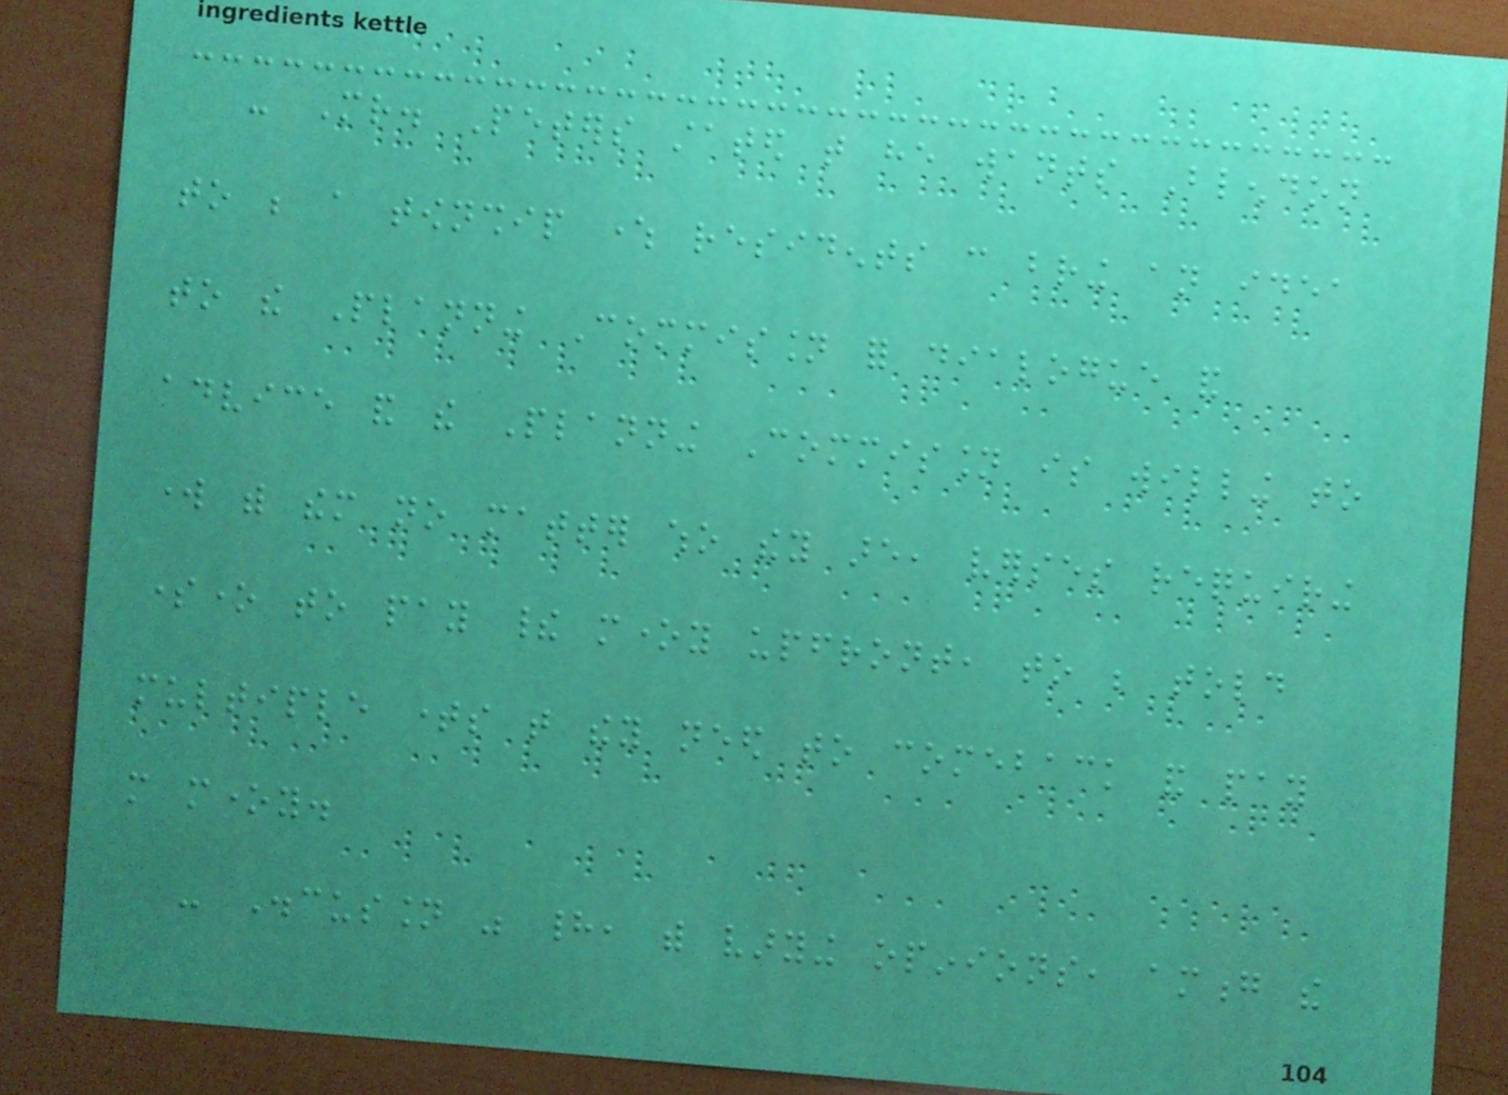- Mr. Peters stated that he wants Blendon
to be a township where residents can bring an idea
to the Planning Commission for dialogue and
advice and the Planning Commission is willing to
work with them no matter who they are, verses requiring
someone to pay their money upfront, to be told
multiple times that they need to comeback and pay
more money.
- Discussion was had, with varying opinions, among the
